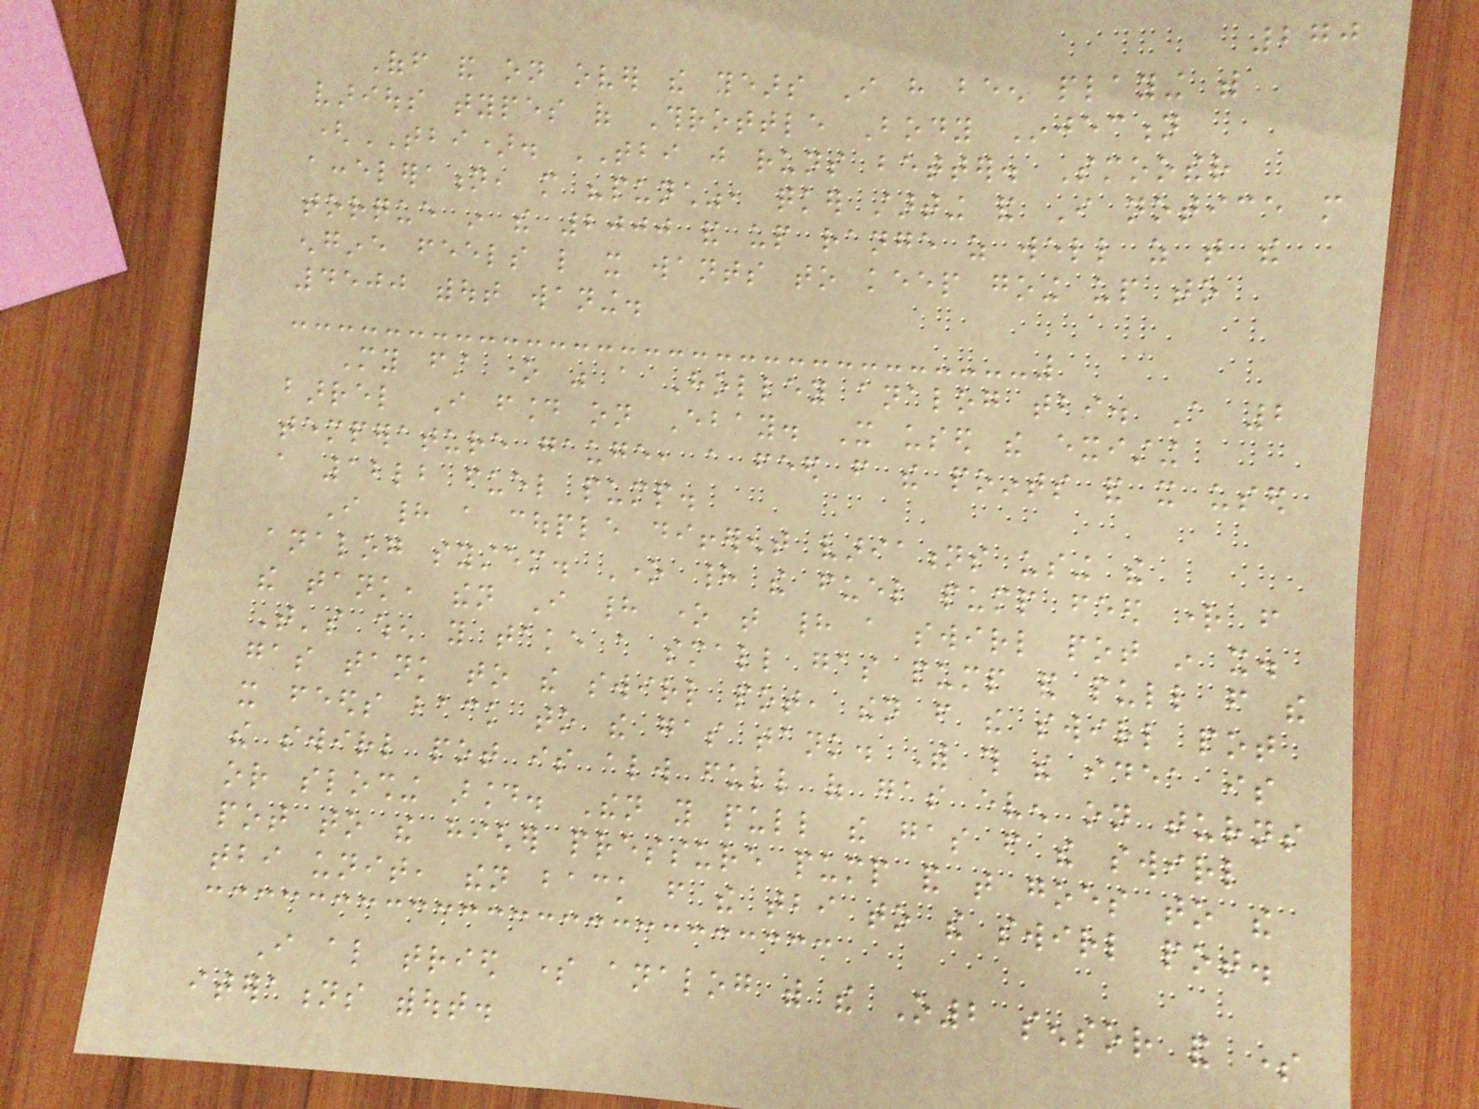270
Off and on over the years I have been playing with
various types of Throttle Body Injection
(TBI). TBI just runs better. Smoother
acceleration, more "punch", quicker starting and I notice more
torque in the 2000 and up range as well as that the
engine feels like it wants to keep going up to
4500 without waning.
My first one was a Holley analog tbi. A 2
barrel I found on Ebay. It used the existing
temperature gauge, a feed from the points and it used
a 12lb fuel pump.
I had a couple different variations using the
analog system. One had the fuel pump feed right from
the tank, then I had one that had a swirl pot in it.
That's when you take a small gas pump and pull from the
gas tank to the swirl pot, then from the swirl pot
it feeds back to the gas tank. With this the idea is
the swirl pot is always full of gas even on turns
or sloshing around. Then you pull the gas from the swirl
pot to the higher pressure pump and that goes to the
tbi unit, then back from the tbi to the swirl pot.
I also tried some analog with the O2 sensor and some
iterations without.
